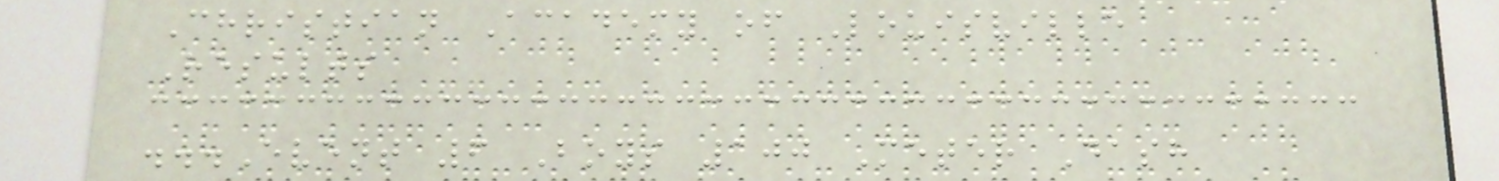Christian Academy of Louisville
Results
...Event 6 Boys 100 Meter Dash
